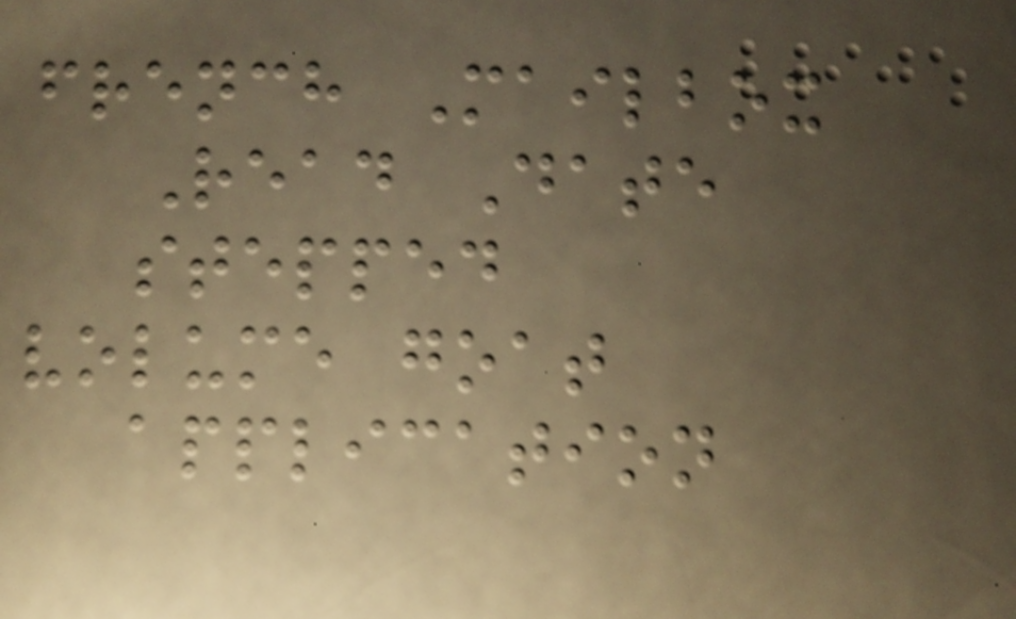french Mailbox
Read Date
stepped
volume goat
application
